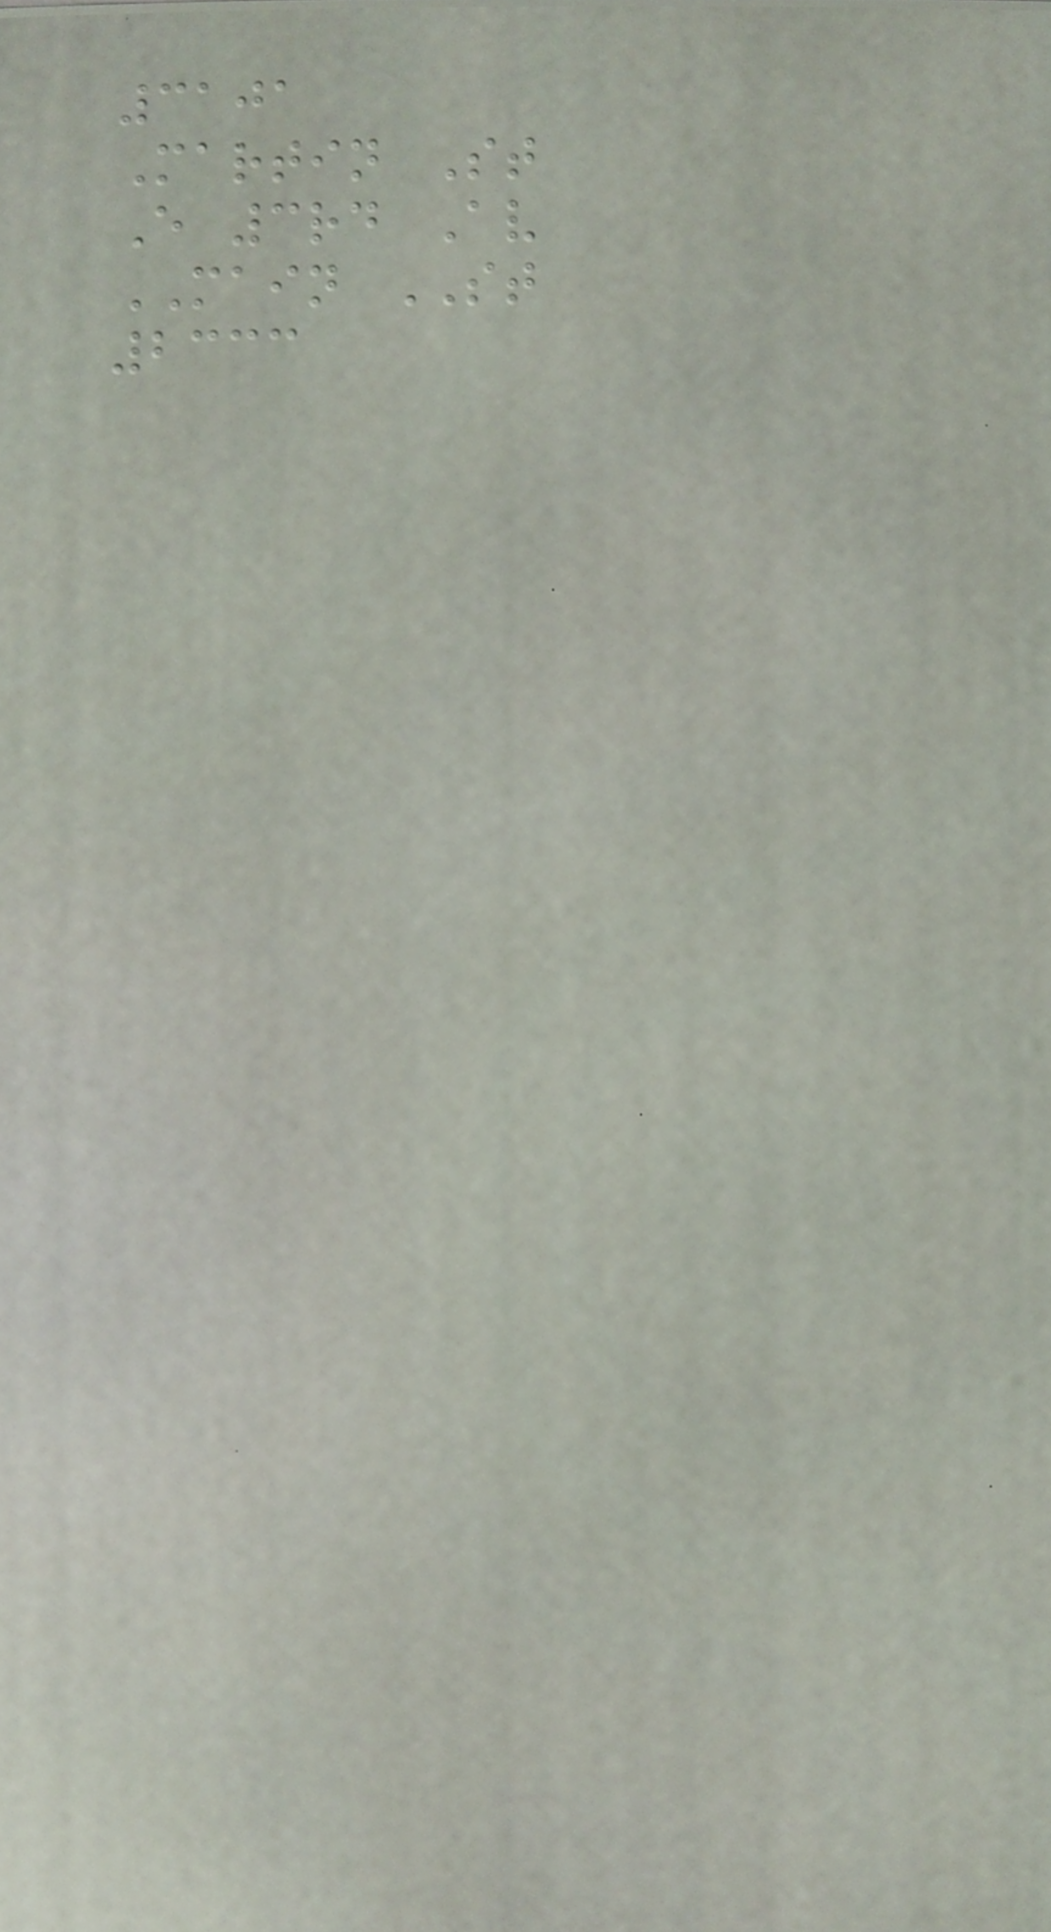3101
Martin St
E 3rd Av
MAIN ST
2333
